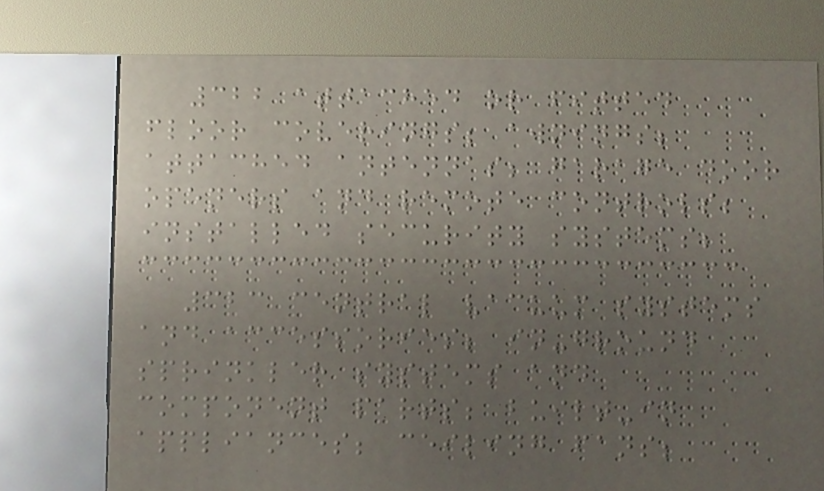322 attached or fitted
floor coverings; awnings;
attached antennas; garage door
openers and remote controls;
installed security systems;
323 central vacuum systems
and accessories; in-ground
sprinkler systems and
component parts; built-in
appliances; ceiling fans;
